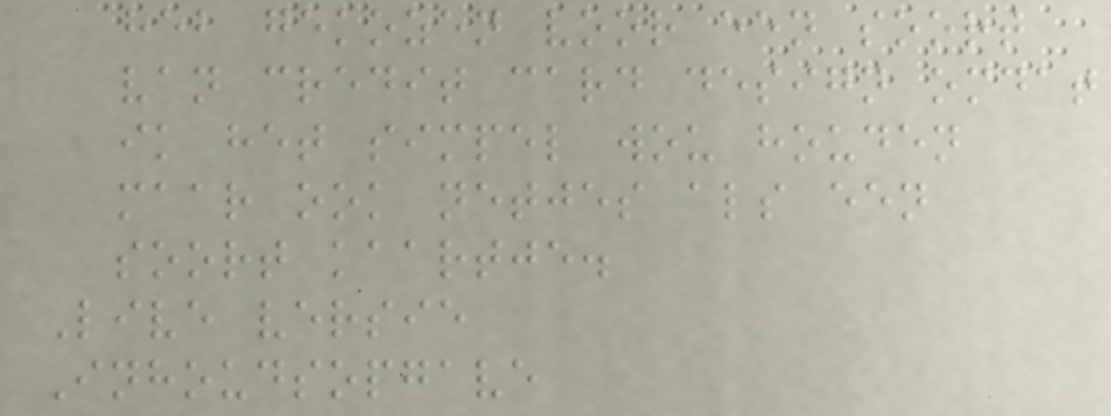heb gekozen voor een soort
van credit card design omdat
ik het simpel wou houden
maar ook netjes als een
soort kaartje.
Live versie
Inhoudsopgave
